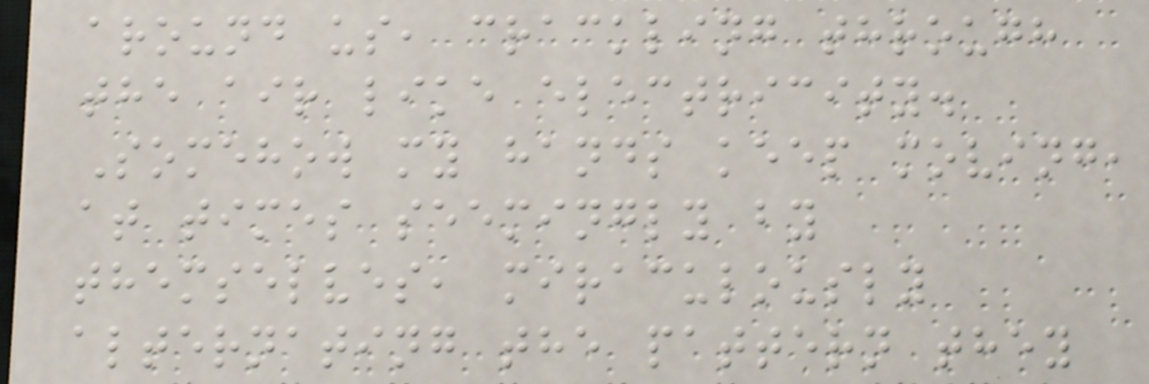around us, crackling through
the air like electricity.
Somehow my hands keep moving,
at times seemingly by
themselves, miraculously
alternating the pattern they
